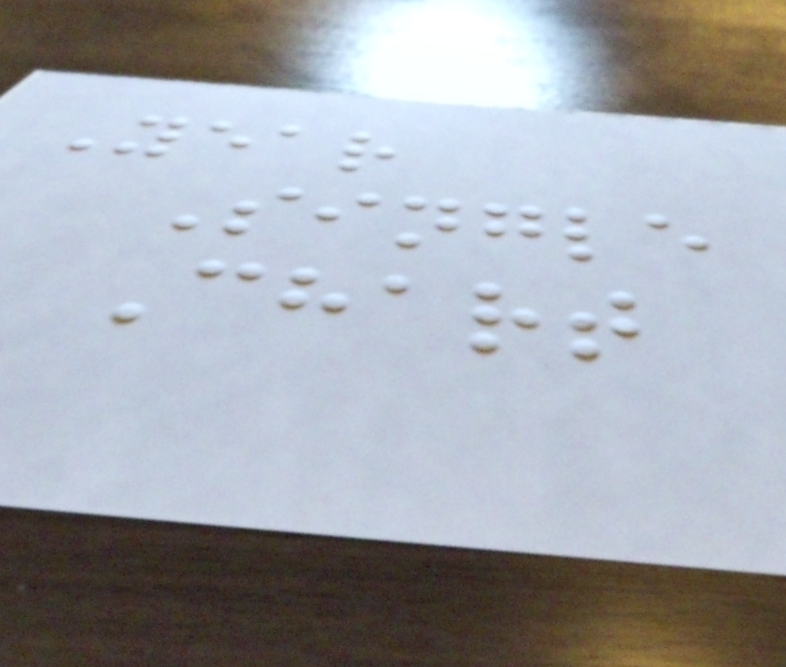Year
Single
Chart
